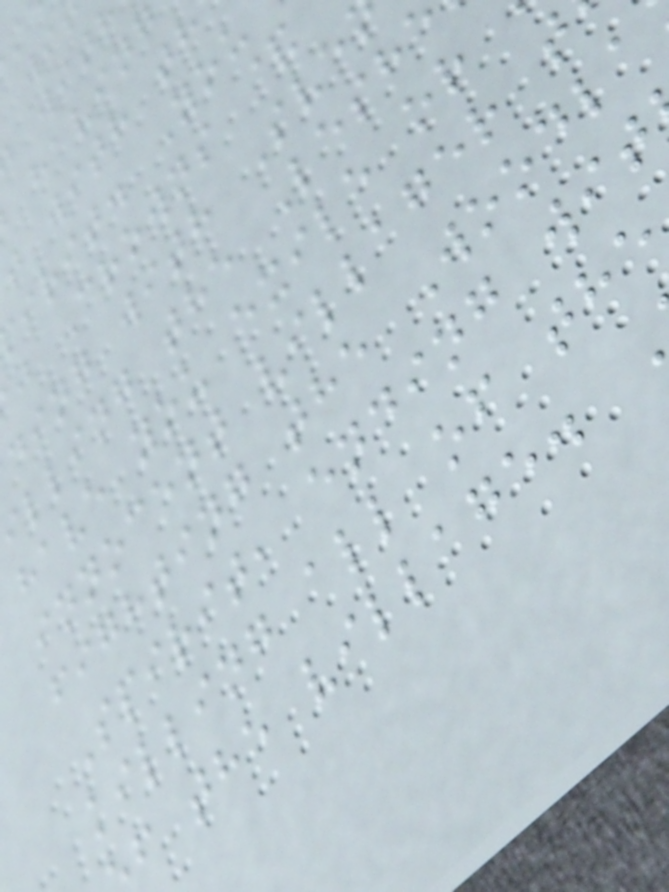having
t with th
irit. You
j Crowns &
ding with Sve
lling the Lesh
have you exile or
innocent villager t
fighting the Woodla
Spirit, ending wit
killing all of the
f the village.
